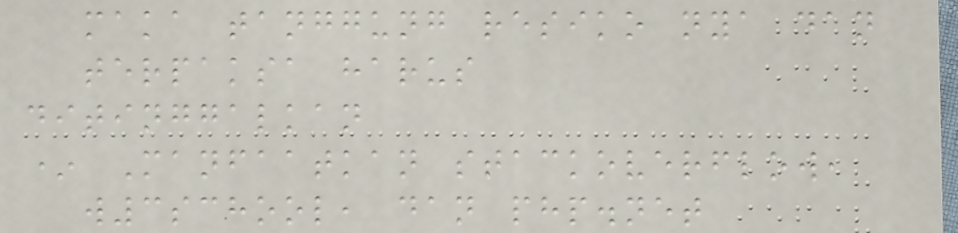maka tanggung resiko nya dan
terpaksa harus
ditinggalkan
* Manfaatkan stackoverflow,
w3school, dan php.net
